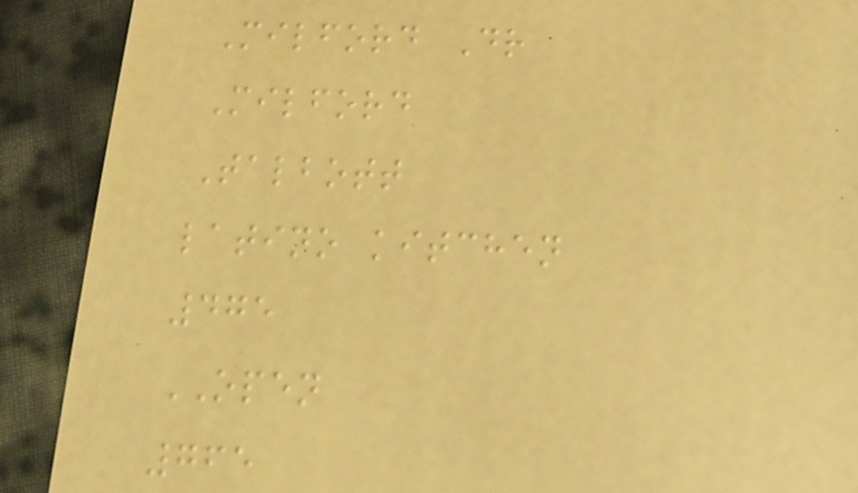Milford Dr
Milford
Talbott
latino kitchen
475
OPEN
765
